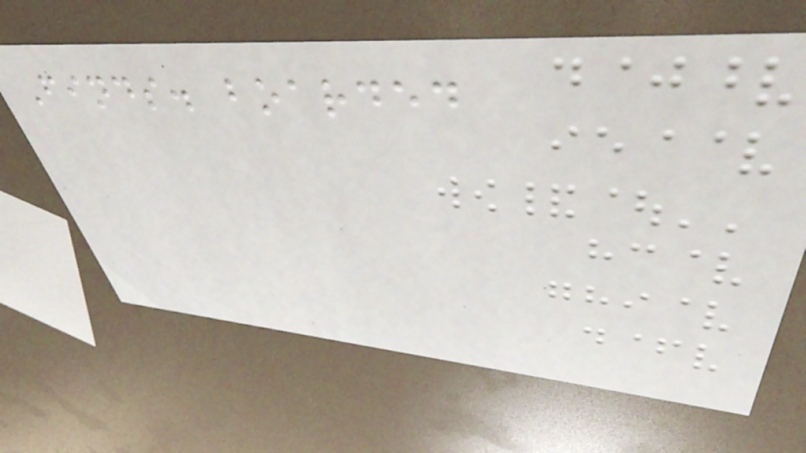Finds. boarded
